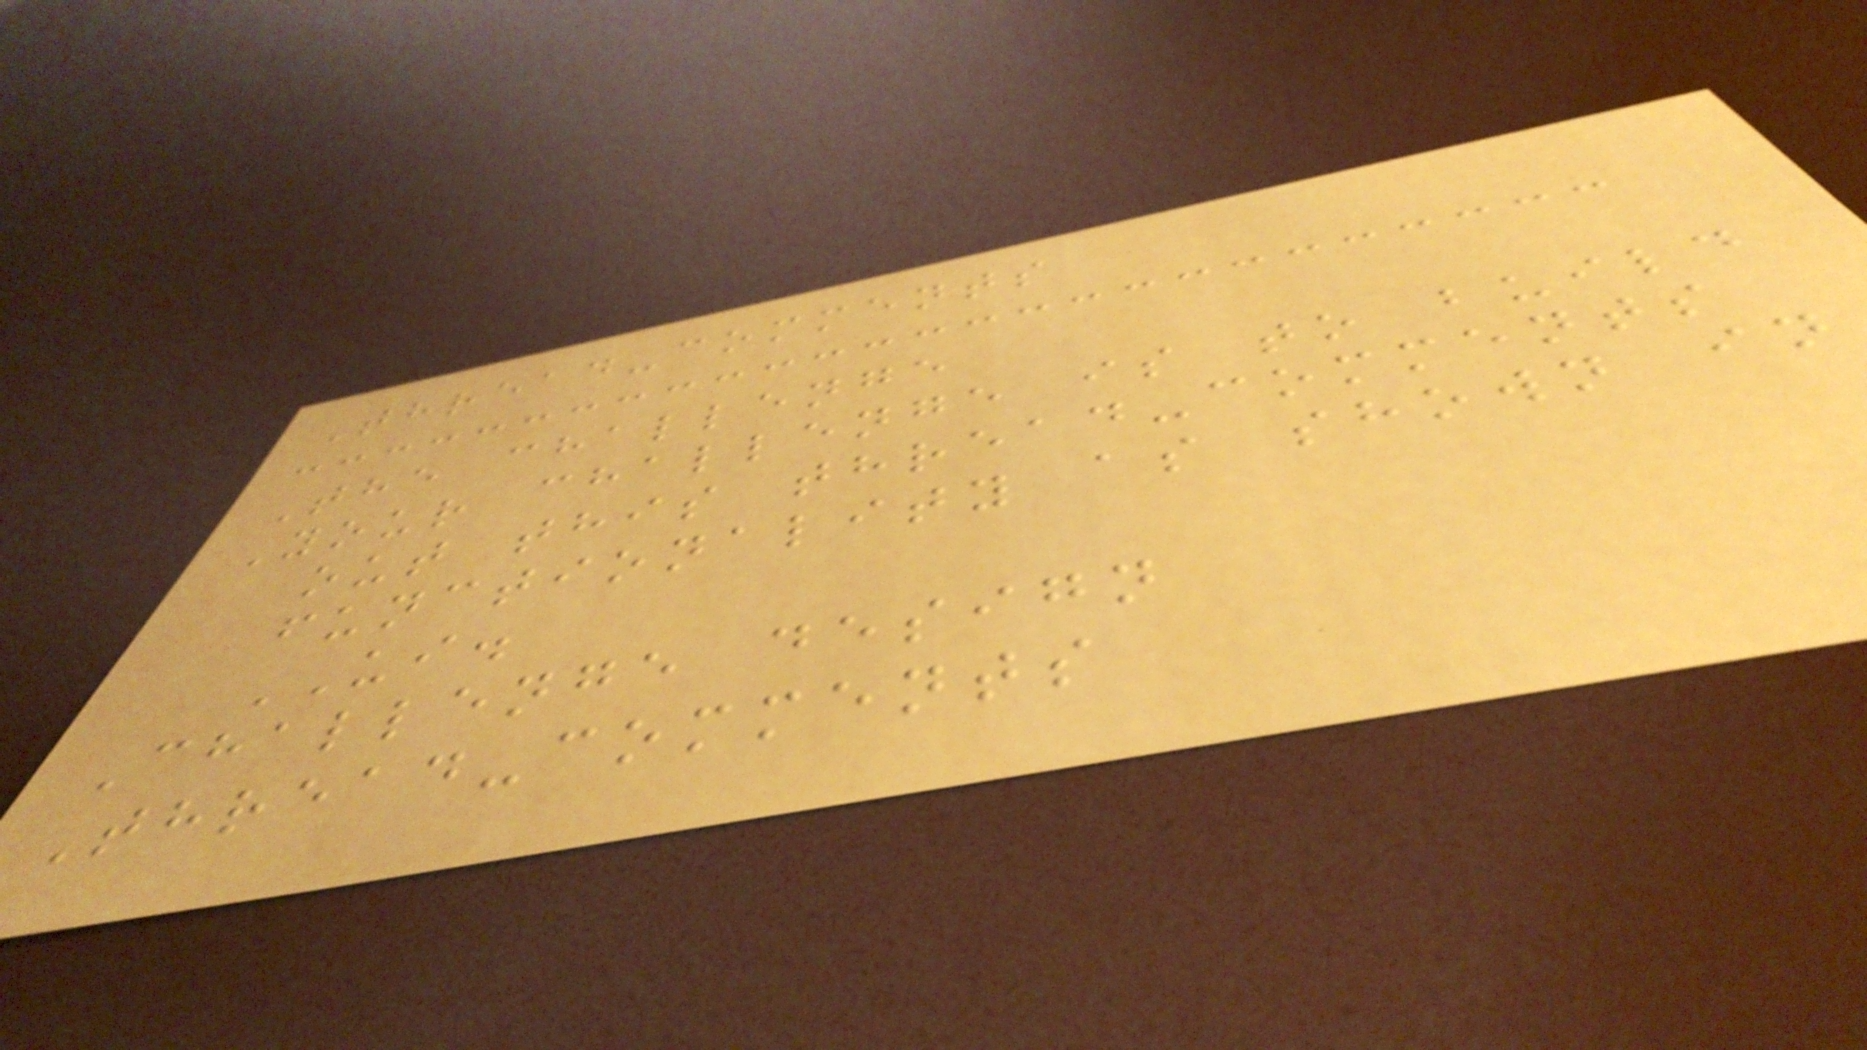Thread-comments
The challenge
Your challenge is to build
out this thread-comments
functionality as shown in
UI.
Challenge design
Thread-comments
